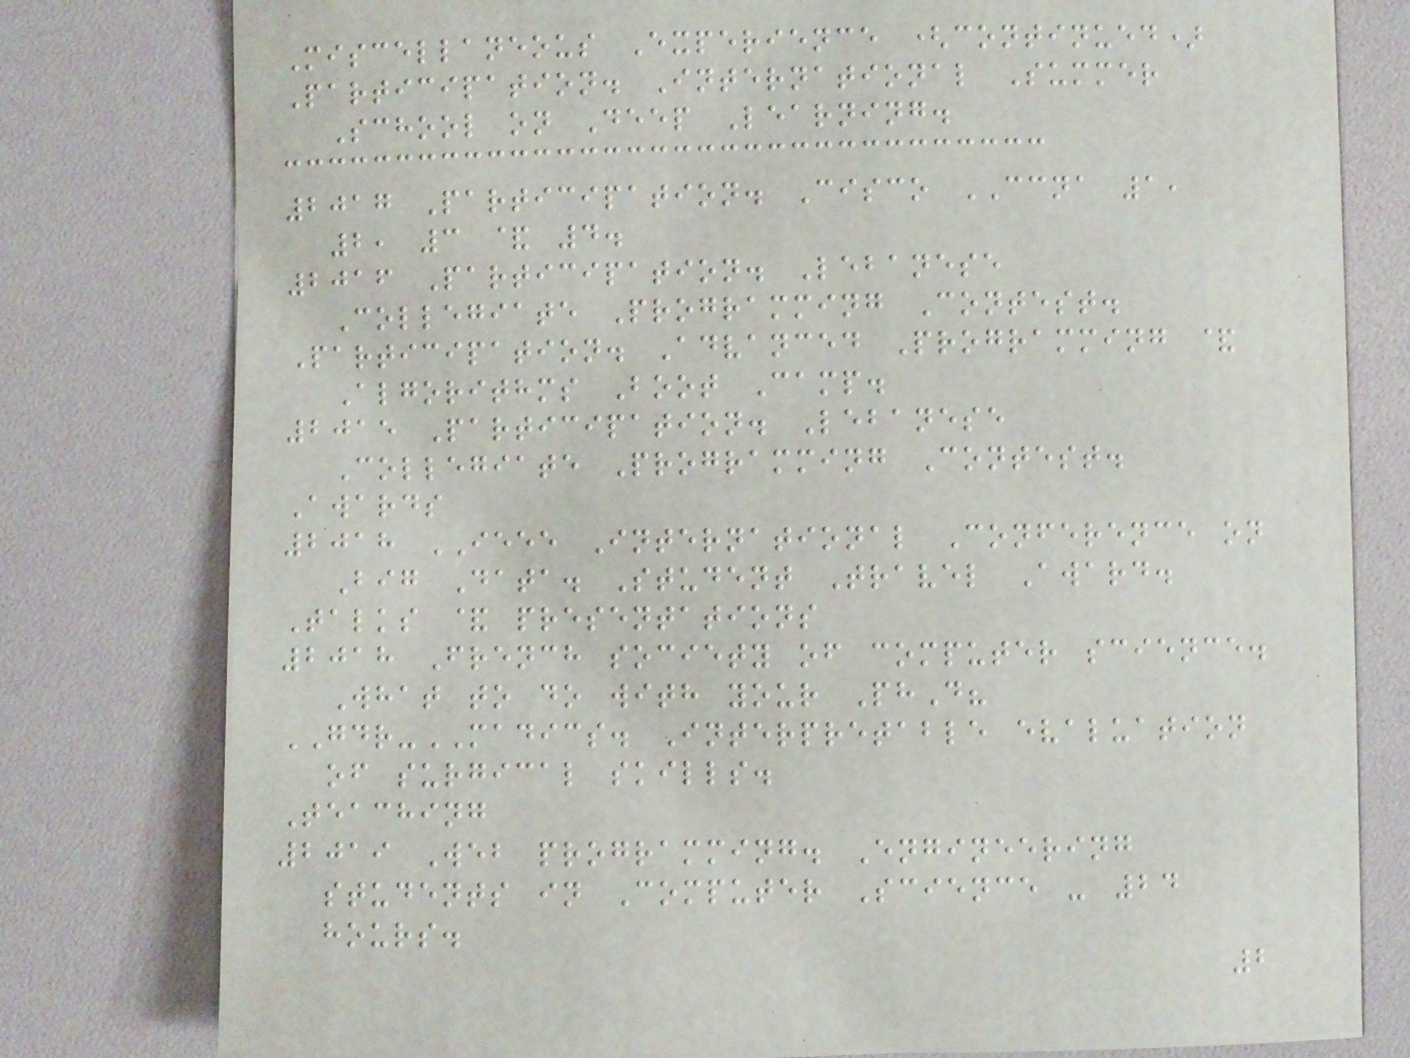Miscellaneous Experience (continued)
Participation. International Summer
School on Deep Learning.
2017 Participation. Cisco CCNA 1,
2, 3 & 4.
2016 Participation. Lebanese
Collegiate Programming Contest.
Participation. Advanced Programming &
Algorithms Boot Camp.
2015 Participation. Lebanese
Collegiate Programming Contest.
Awards
2018 IEEE International Conference on
Big Data. Student Travel Award.
Talks & presentations
2018 French society of computer science.
What to do with your PhD?
GDR-MADICS. Interpretable evaluation
of surgical skills.
Teaching
2019 Web programming. Engineering
students in Computer Science - 24
hours.
2
